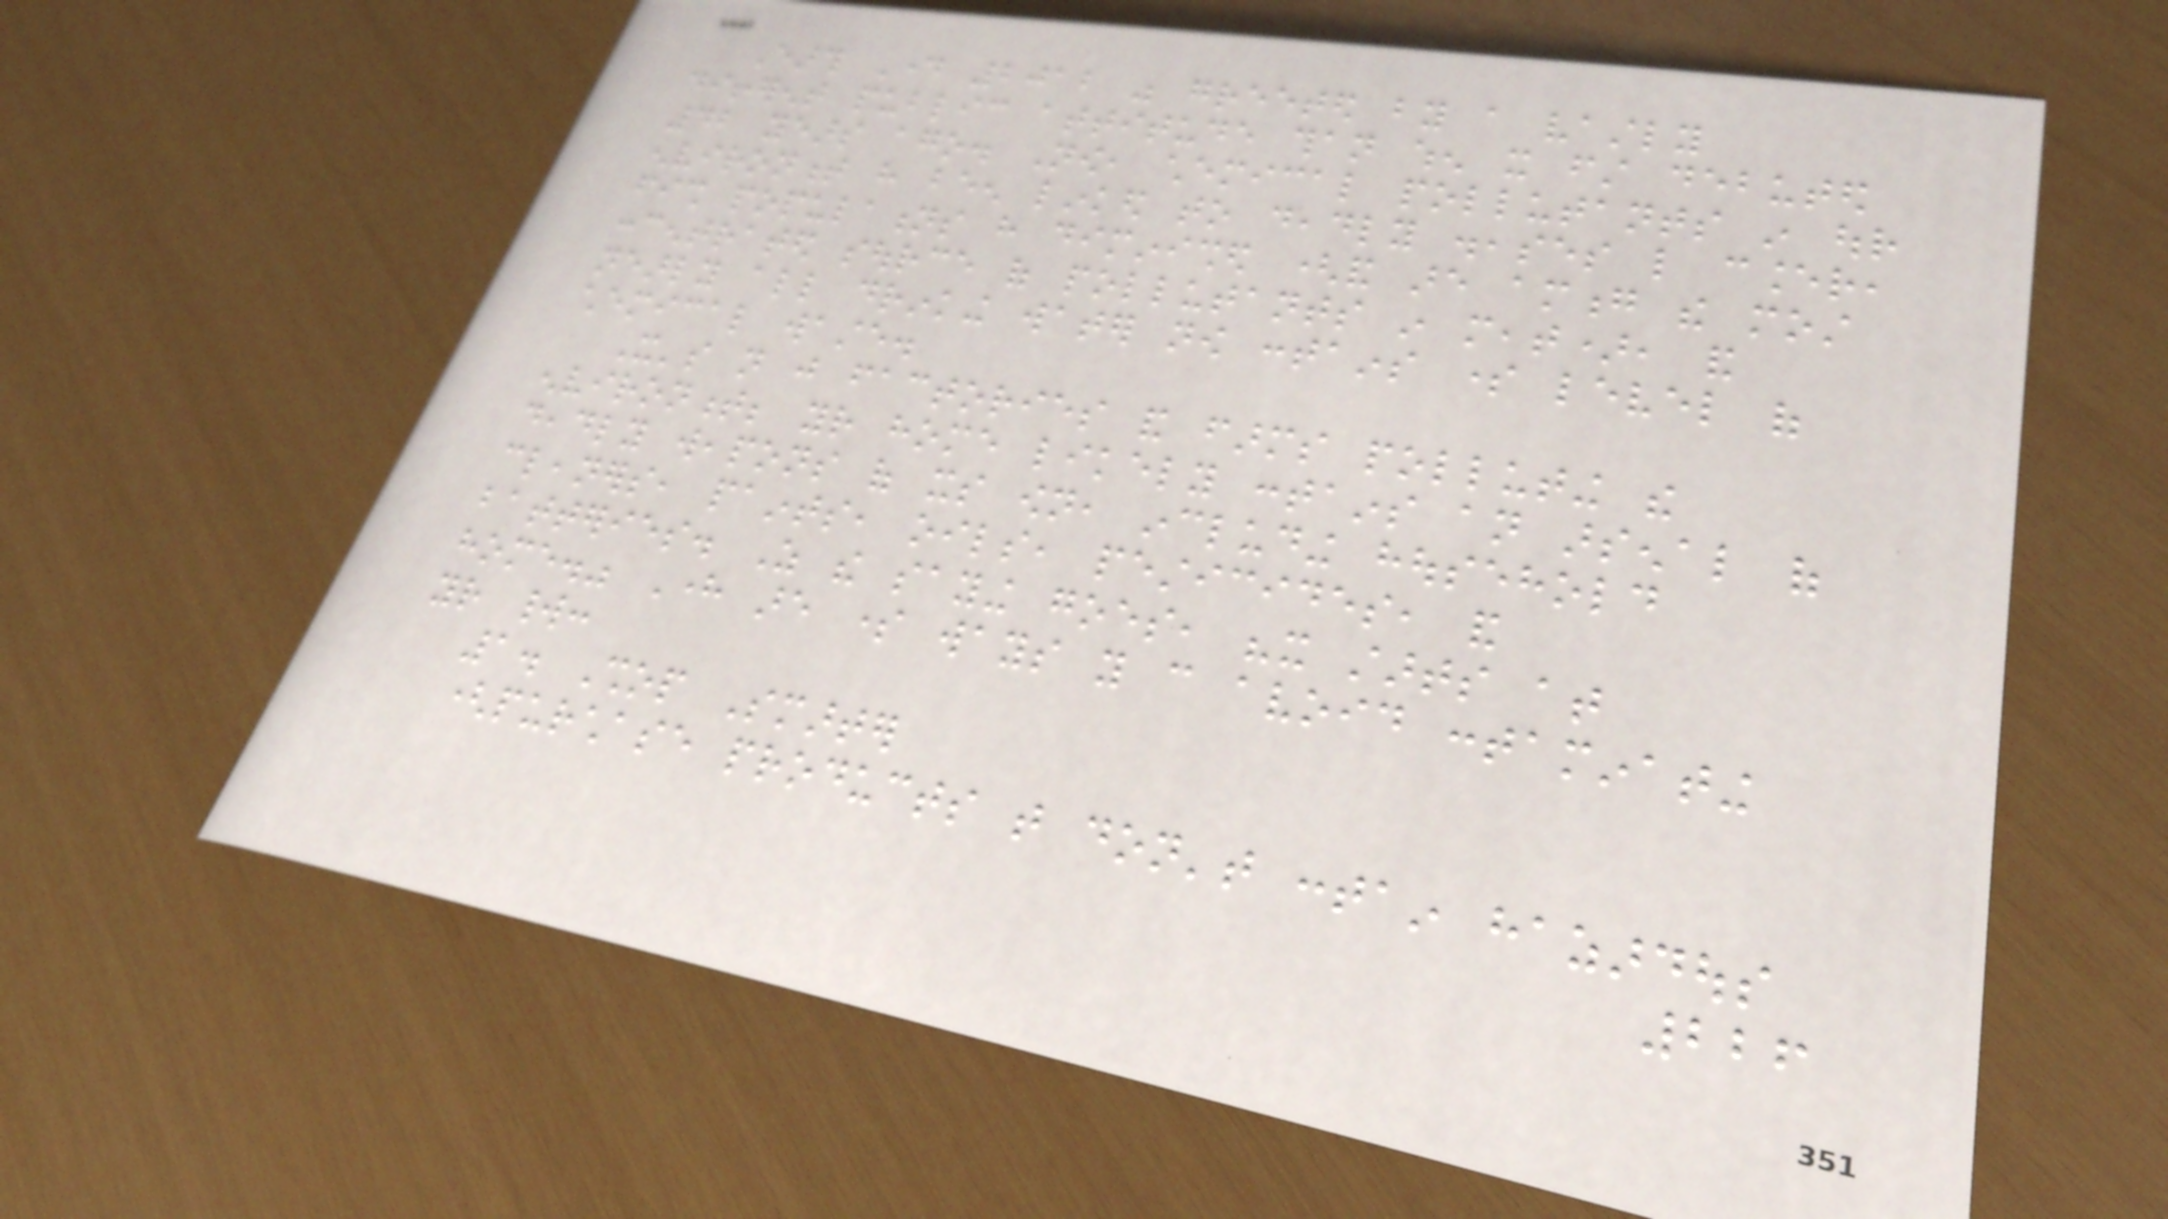Earth Day 2012 was greeted by a vastly
different public attitude than when it first debuted
42 years ago. Now, chemical pollutants in our
environment have been linked to deadly diseases like cancer,
fish populations have diminished (and are among the most
concentrated source of pollutants in meat), and
nearly all drinking water now contains some level of
chemical waste.
It's not just factories and farms polluting the
environment; your home likely contains an arsenal of
deadly weapons of its own, including household
cleaners, paints, oils, pesticides, and
batteries. As the saying goes, "it starts at
home." Here are some ways you can avoid contaminating
your world:
1. Shop Smarter
(purchase products that don't contain hazardous
226
